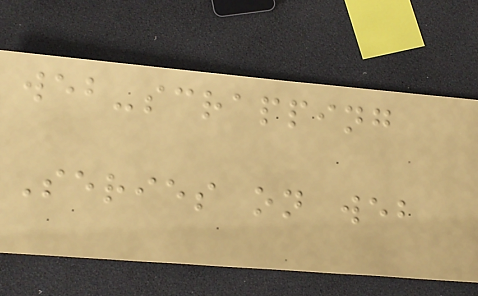web-scrapping
Series on web
